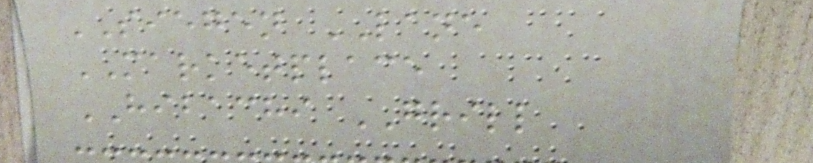SIEGEN LANE
MARKETPLACE
HIBACHI GRILL
